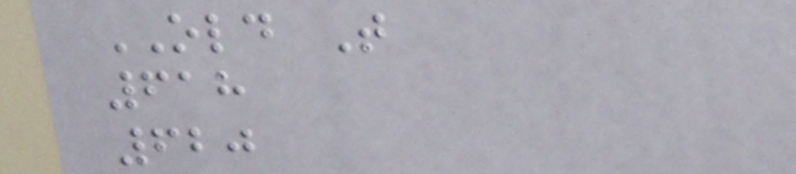OLD T
618
620
